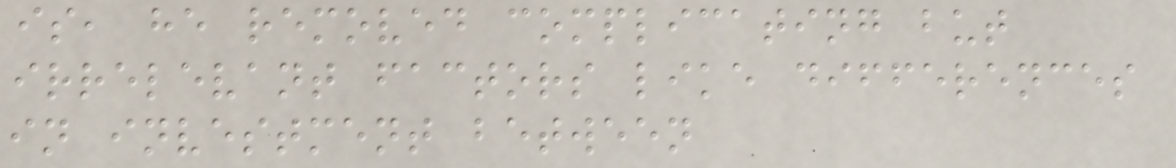is, he removed complicating but
irrelevant factors like differences
in investment between
